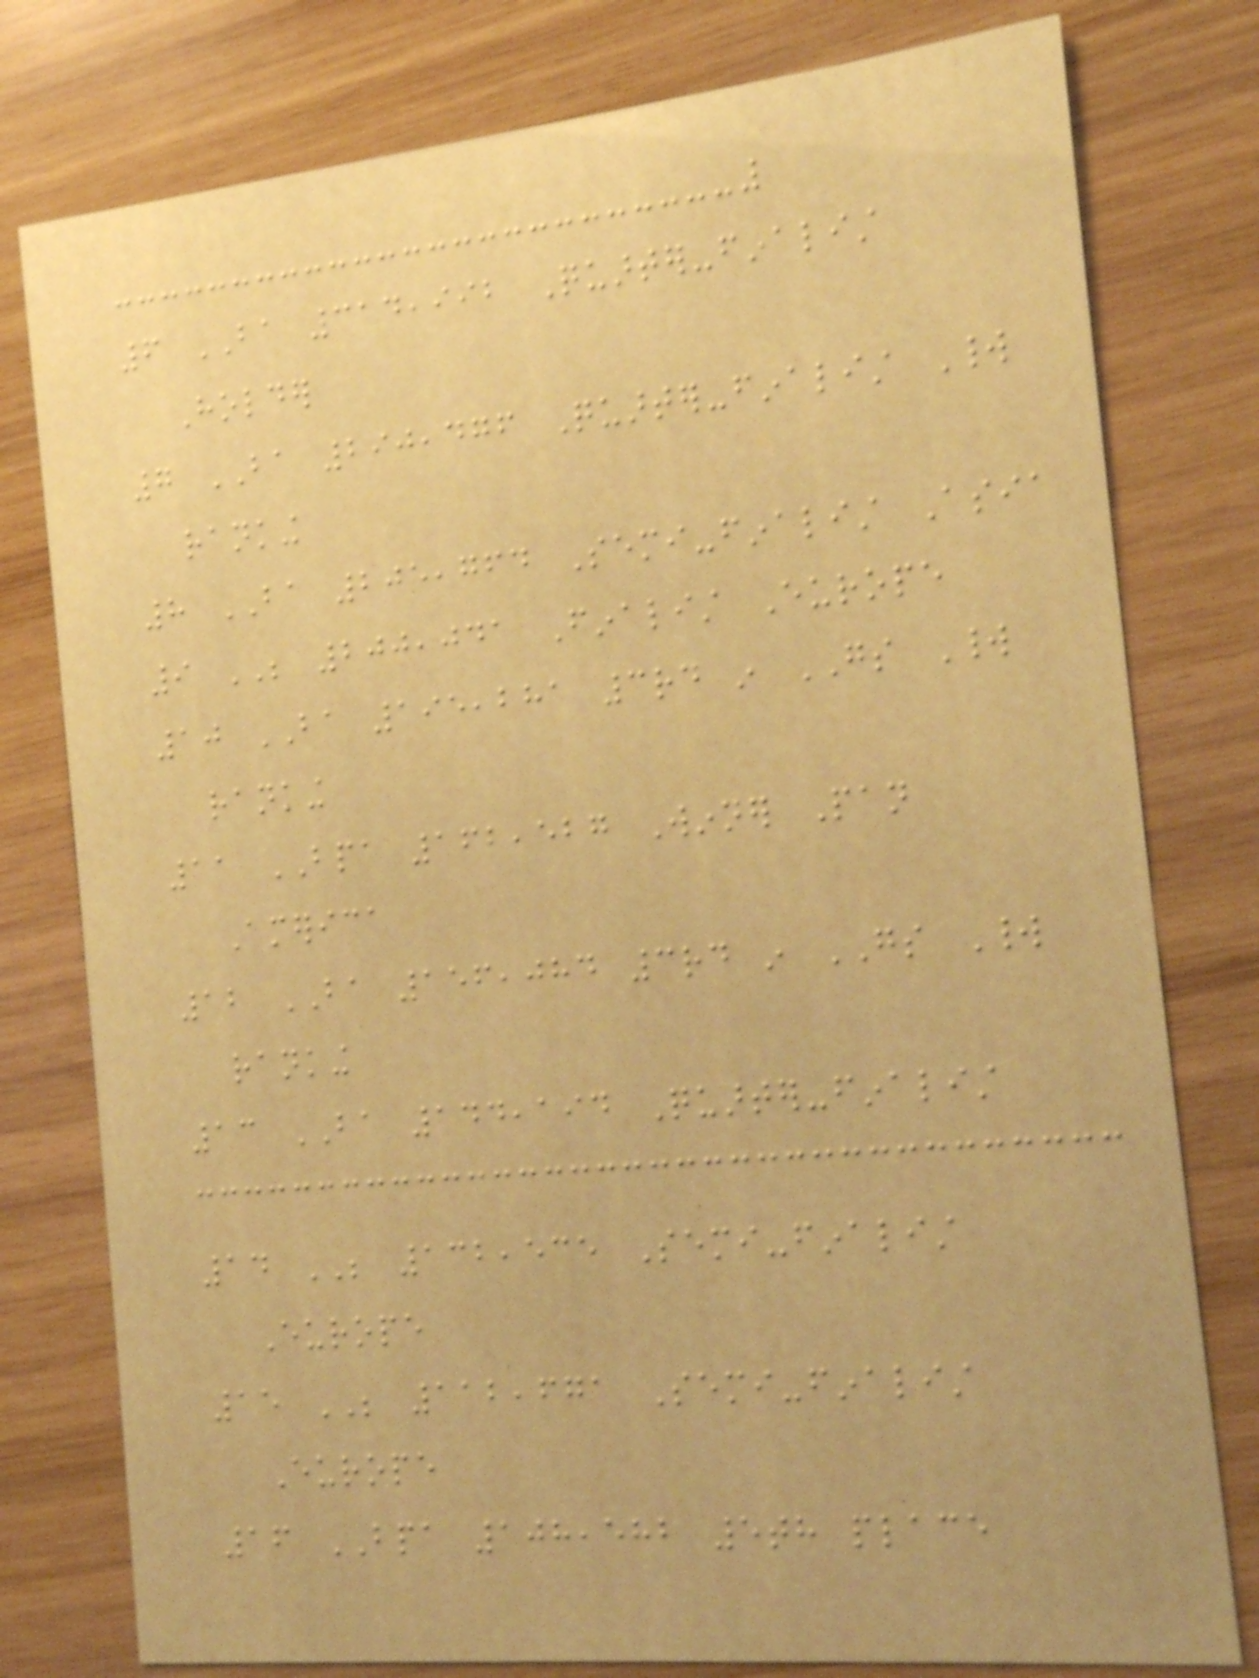6 BA 314,992 Quarter-finalist
Holder
7 BA 290,476 Quarter-finalist World
ranking
8 BA 205,764 Semi-finalist Asia
9 BE 200,041 Finalist Europe
10 BA 195,281 3rd in GS World
ranking
11 BPA 162,527 Winner Pan
America
12 BA 156,084 3rd in GS World
ranking
13 BA 144,194 Quarter-finalist
14 BE 132,535 Semi-finalist
Europe
15 BE 112,671 Semi-finalist
Europe
16 BPA 108,582 5th place
